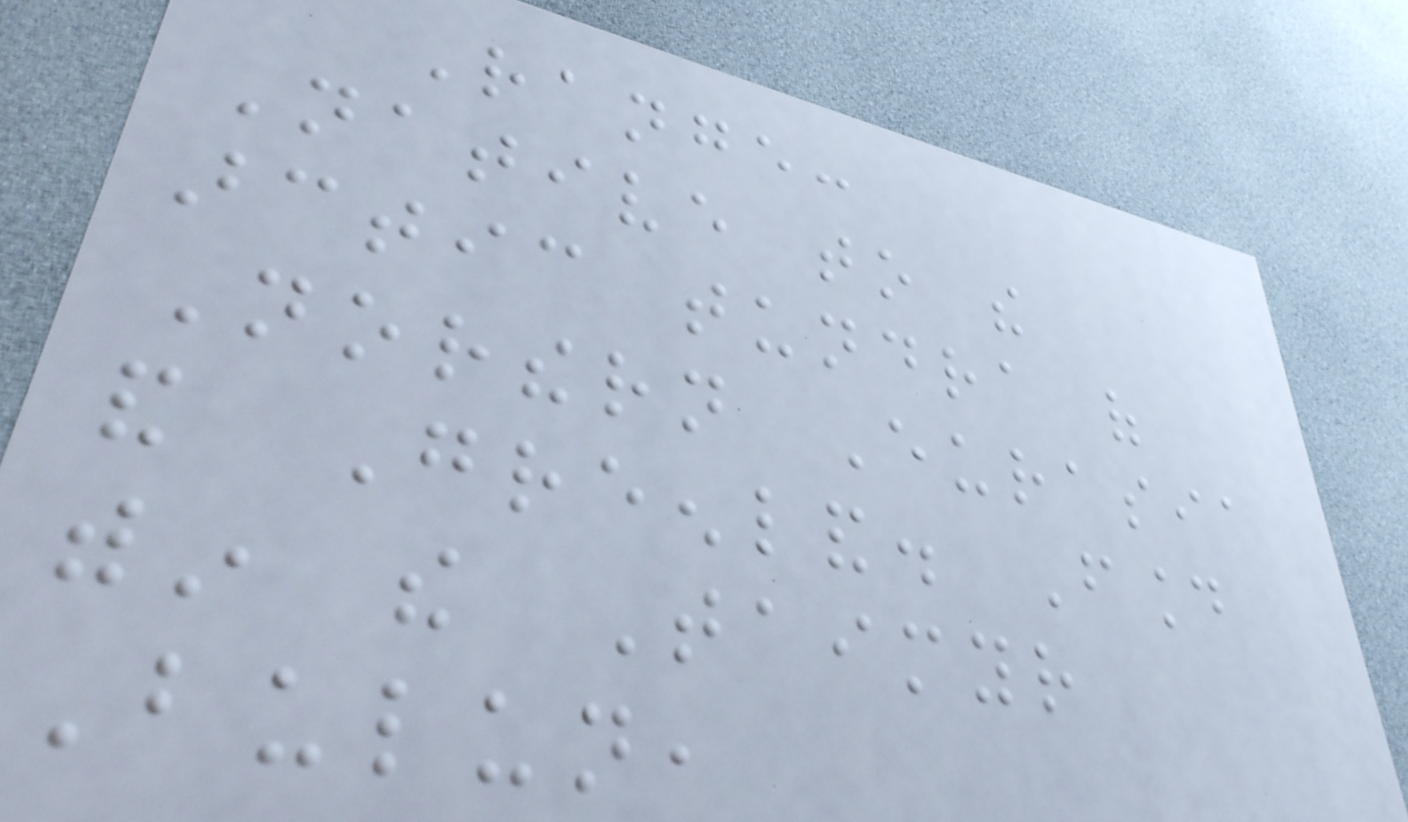Range:
Native to the
arctic tundra of
Northern Eurasia
and Greenland. Found
within the Taimyr
Bulun,
